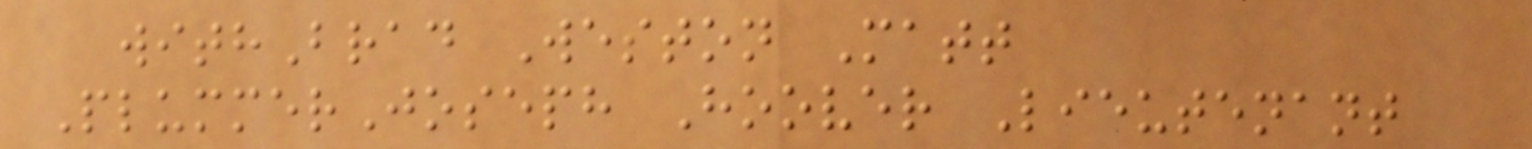withBrad Weston Matt
PlummerJoseph Hoover Lieutenant
